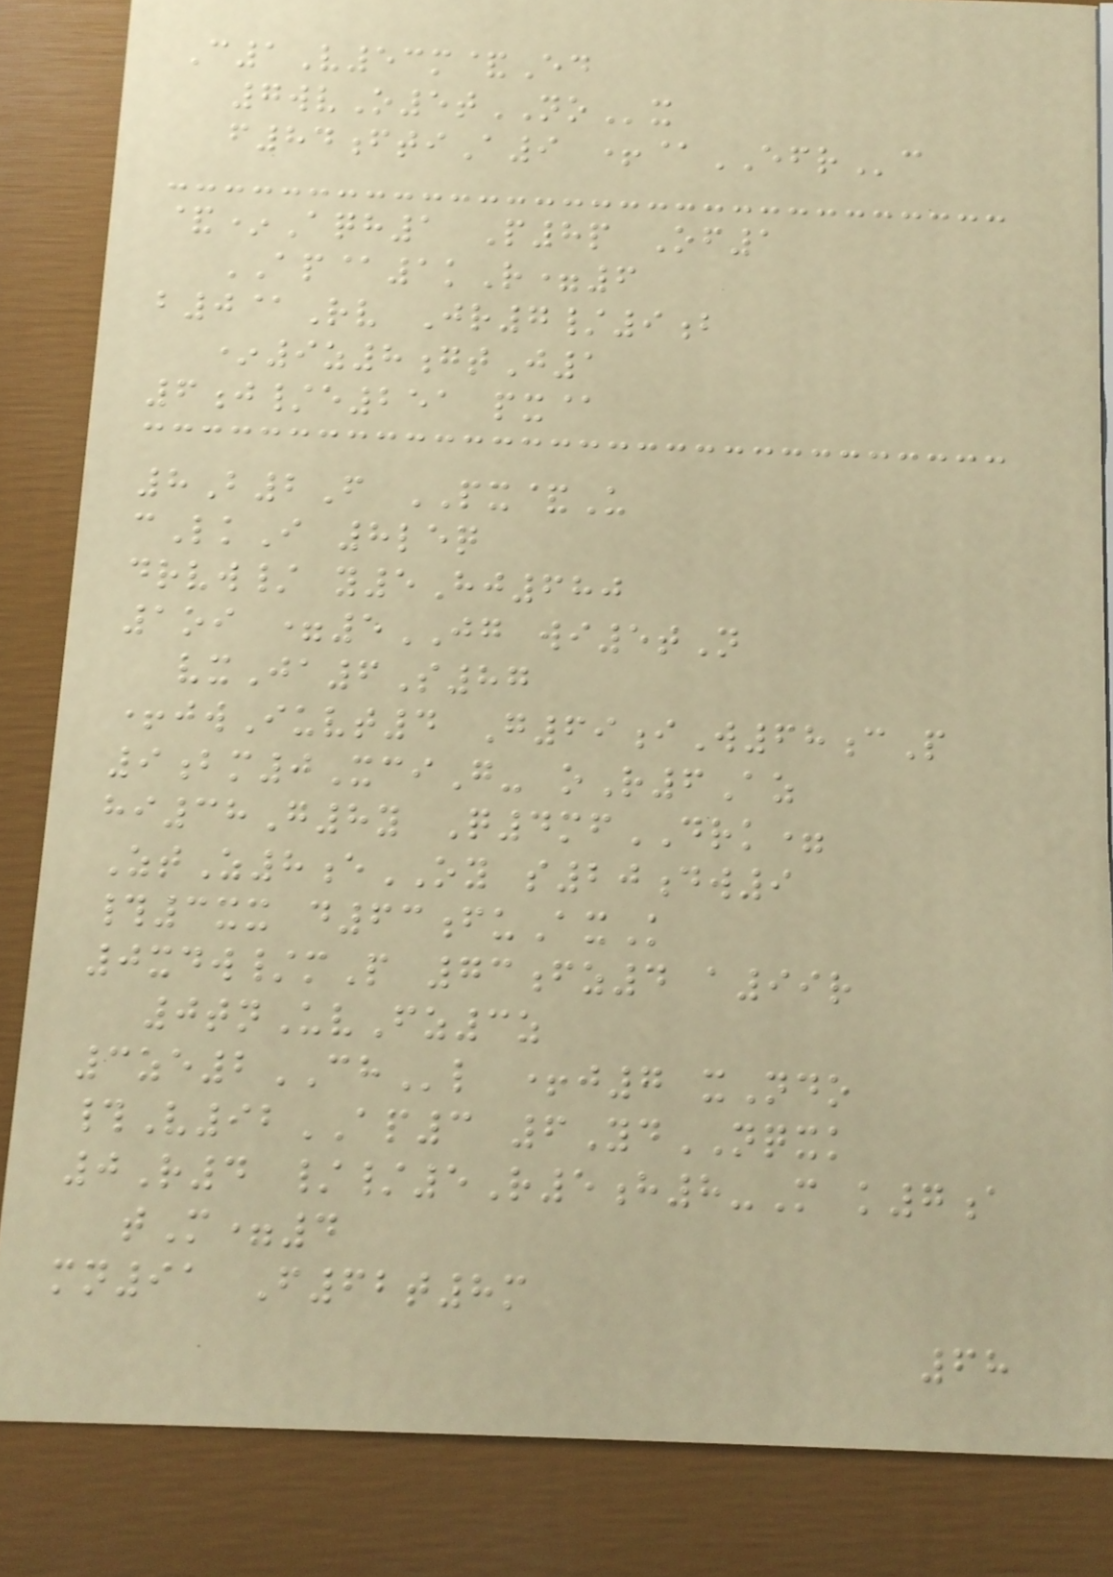C1V53m&Ed
7wvO5tNOx
f84ftiA9 +@EFRc
&*Aqh1 P8p Of1
AP@1kR=6
b0@Rv Jr7/9b
*9z8gtJ1
6j/e251 px@
8B2F PX&U
cLkI 8leq
drvw/ y5Hj680
1oi =5JG wi5tN
vxJa6S87
+jwIuvt4 G69iW68cP
9bm0XciG- oR6Az
hi38G8y Q4mfDRK=
ZtZ8eOY s20dw9
#3xx d63fuAxK
0xdw/mP 73fz4 a99r
0tnUvFz3z
3ze2CHl +j7 xNdo
#V92AP3 6YdNQXK
0R4 //5R5h8-M k7a
tM=4
mn91 F62t8m
68
